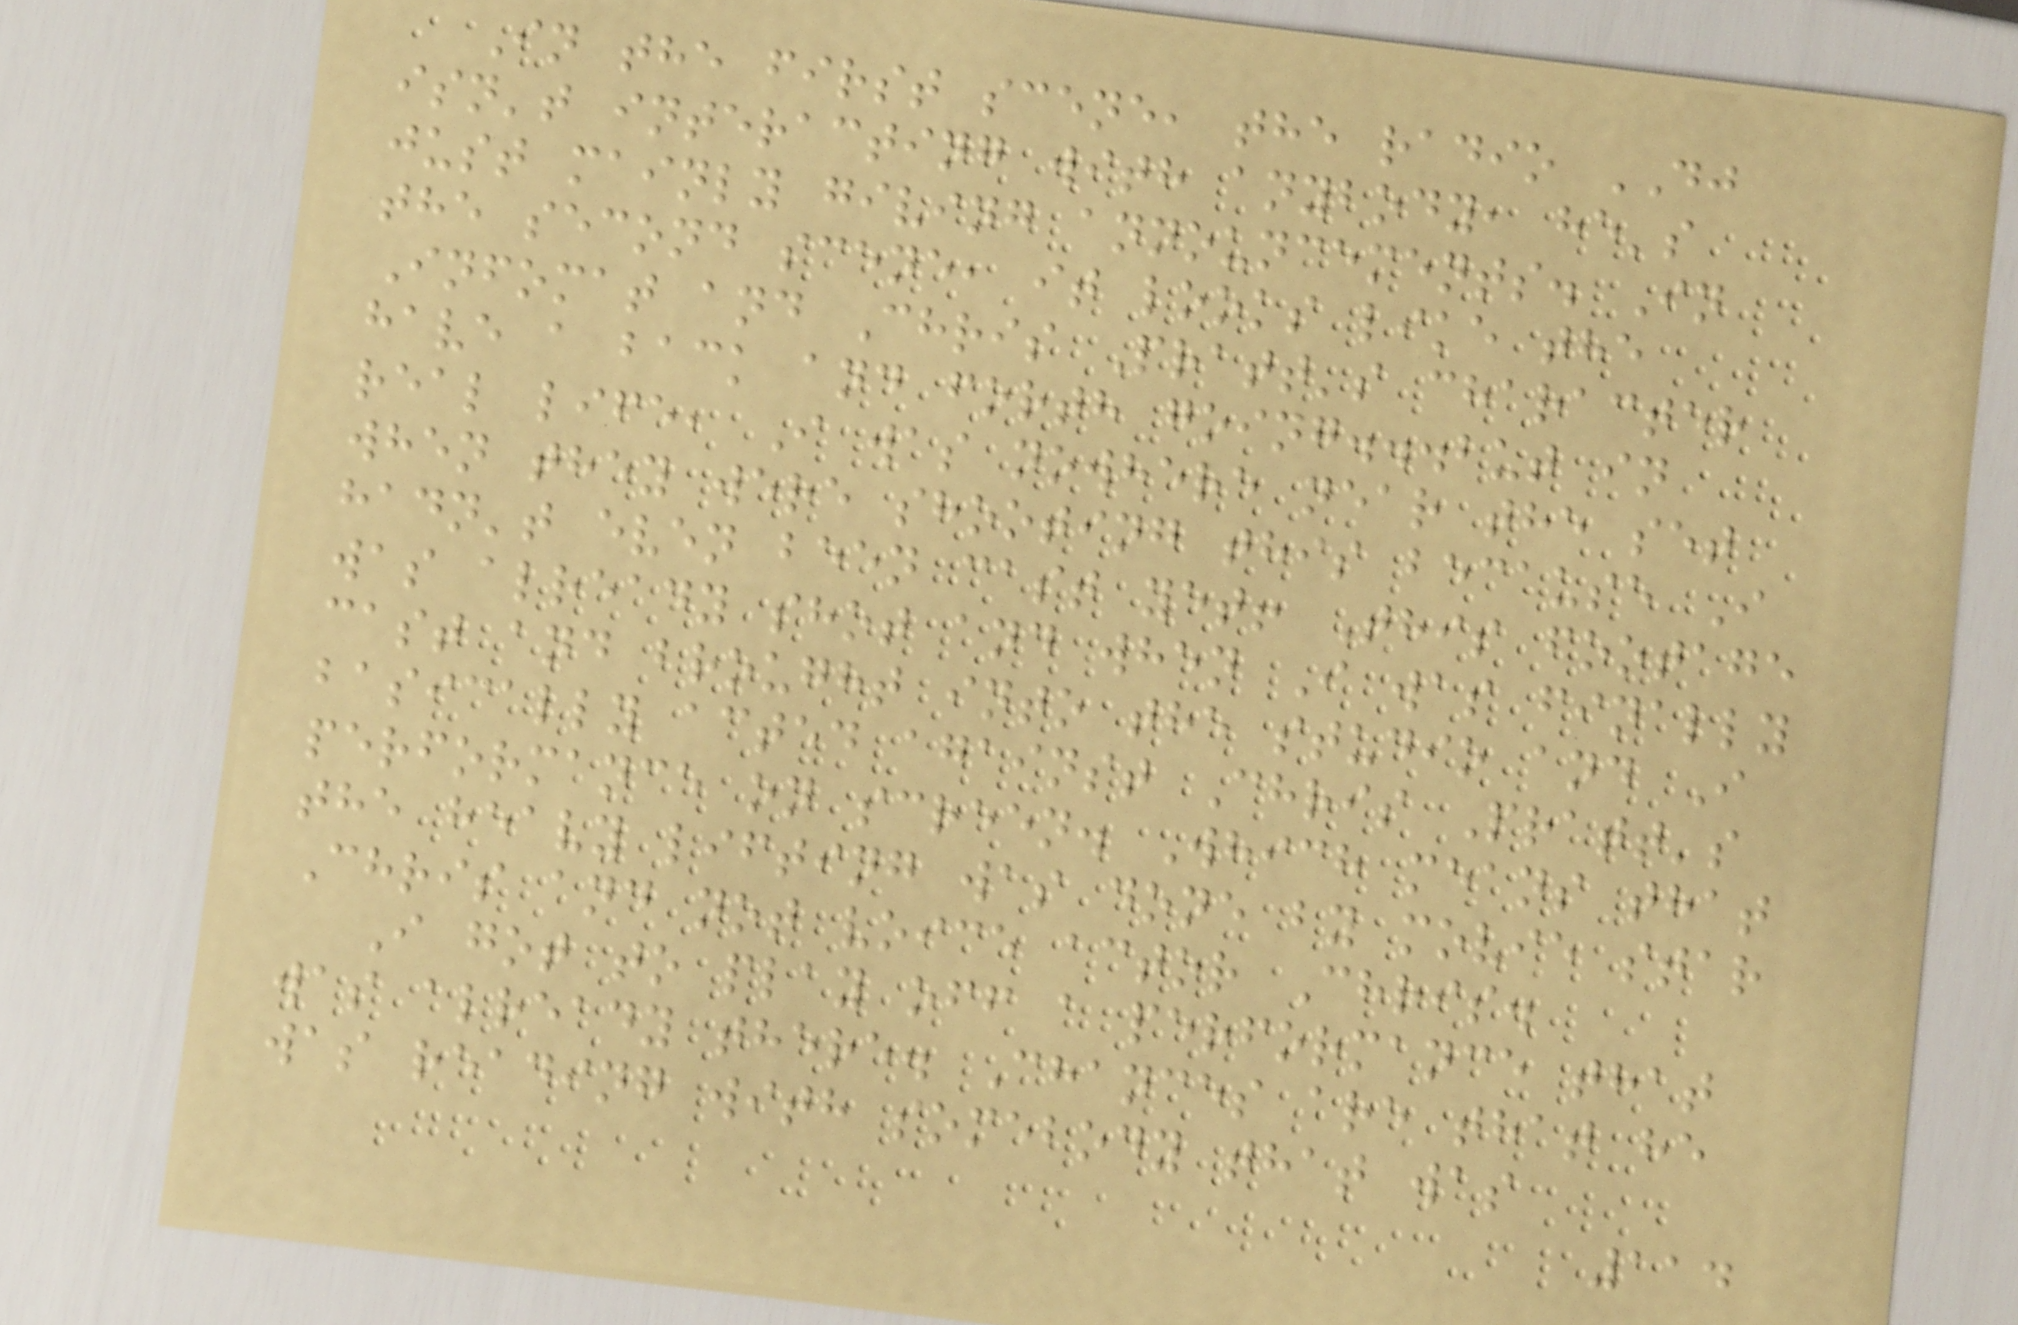In the first scene, the radio DJ
isn't interacting with anybody, he's
just mainly giving announcements. In
the second scene, it looks like the
Infomat and Chris Pratt's character
have a back and forth going...but in
real life, I was nowhere near the set
when they were shooting this because I
hadn't even been cast yet! This footage
was already shot and when I was finally
cast and brought into the studio and I
basically acted against Chris Pratt's
performance on screen. Which means that
the heavy lifting was done by movie star
Chris and not voice actor Chris.
I got to play off a performance that
was already there. Chances are that he
was reading with somebody that was
114
